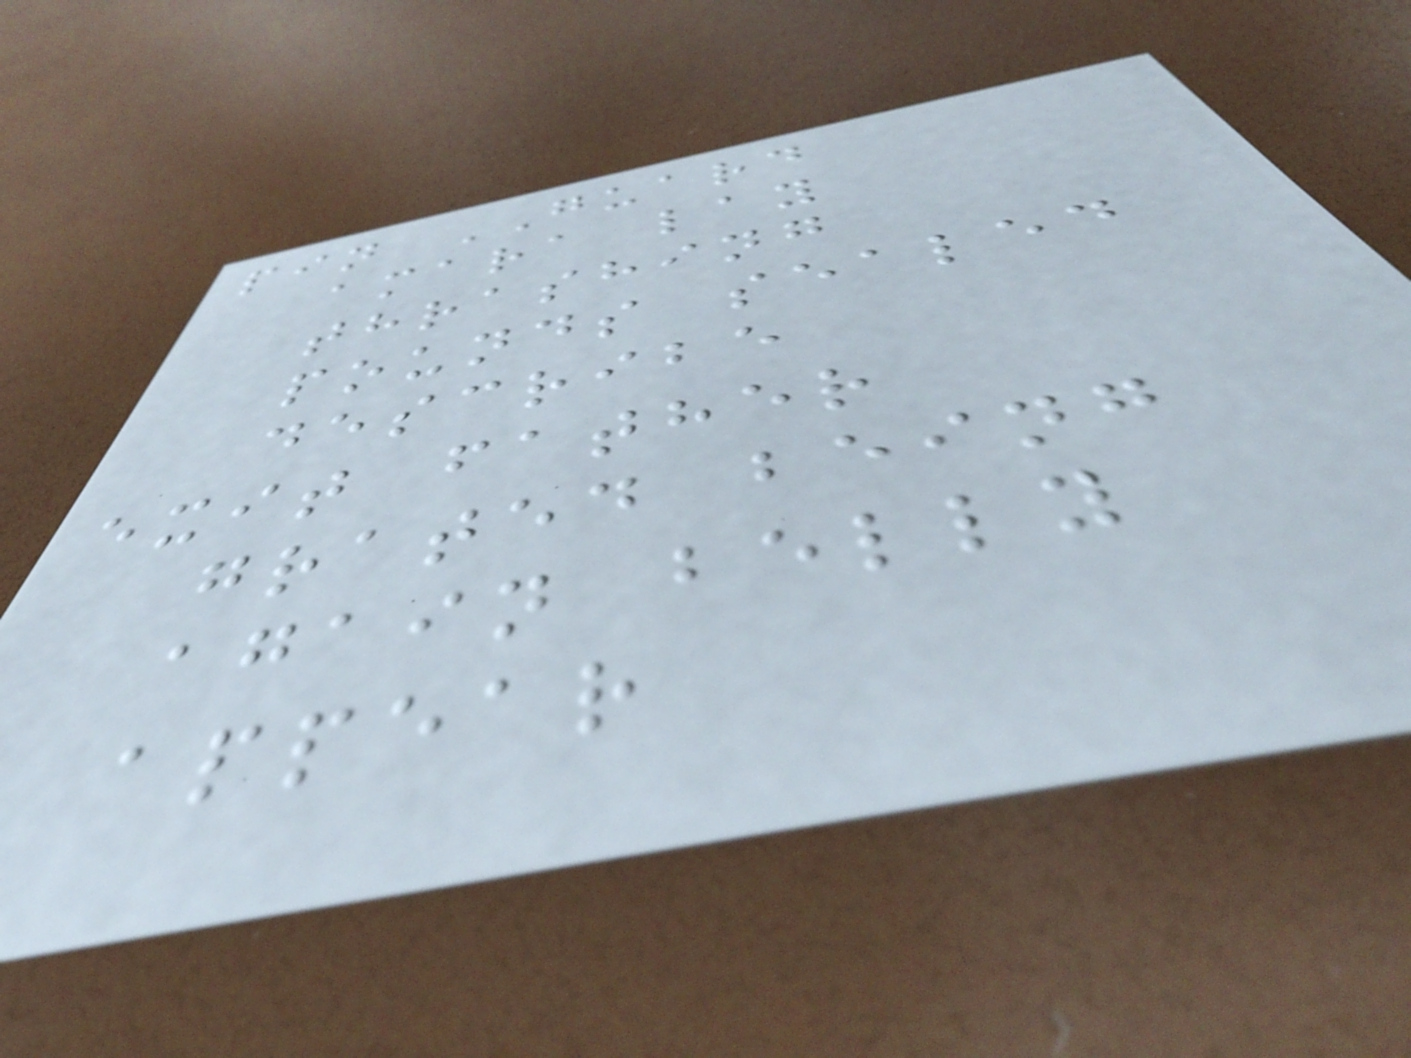pin GUARD
amara lay
thrashing
pounds sealed
describe
exit father
grated being
again belly
appear
